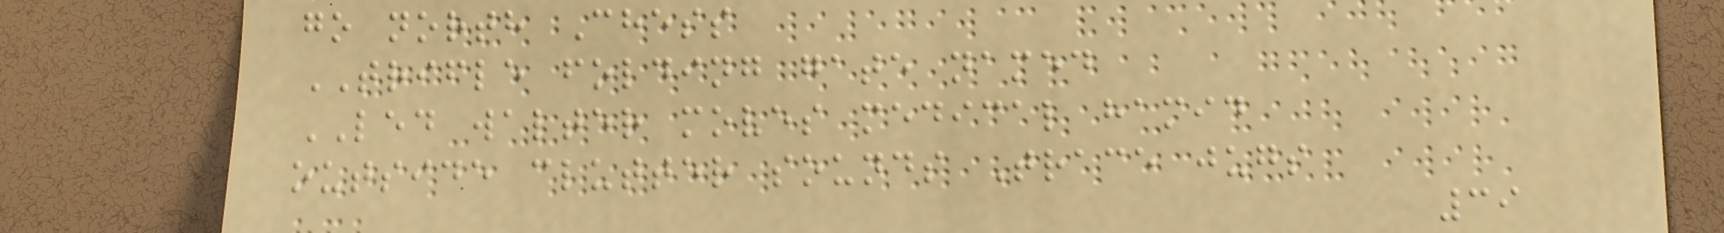go north Chess
TRIFLE folding gate named
LED walter moves medical hamid
outside clutter sounds Trace jugs
39
